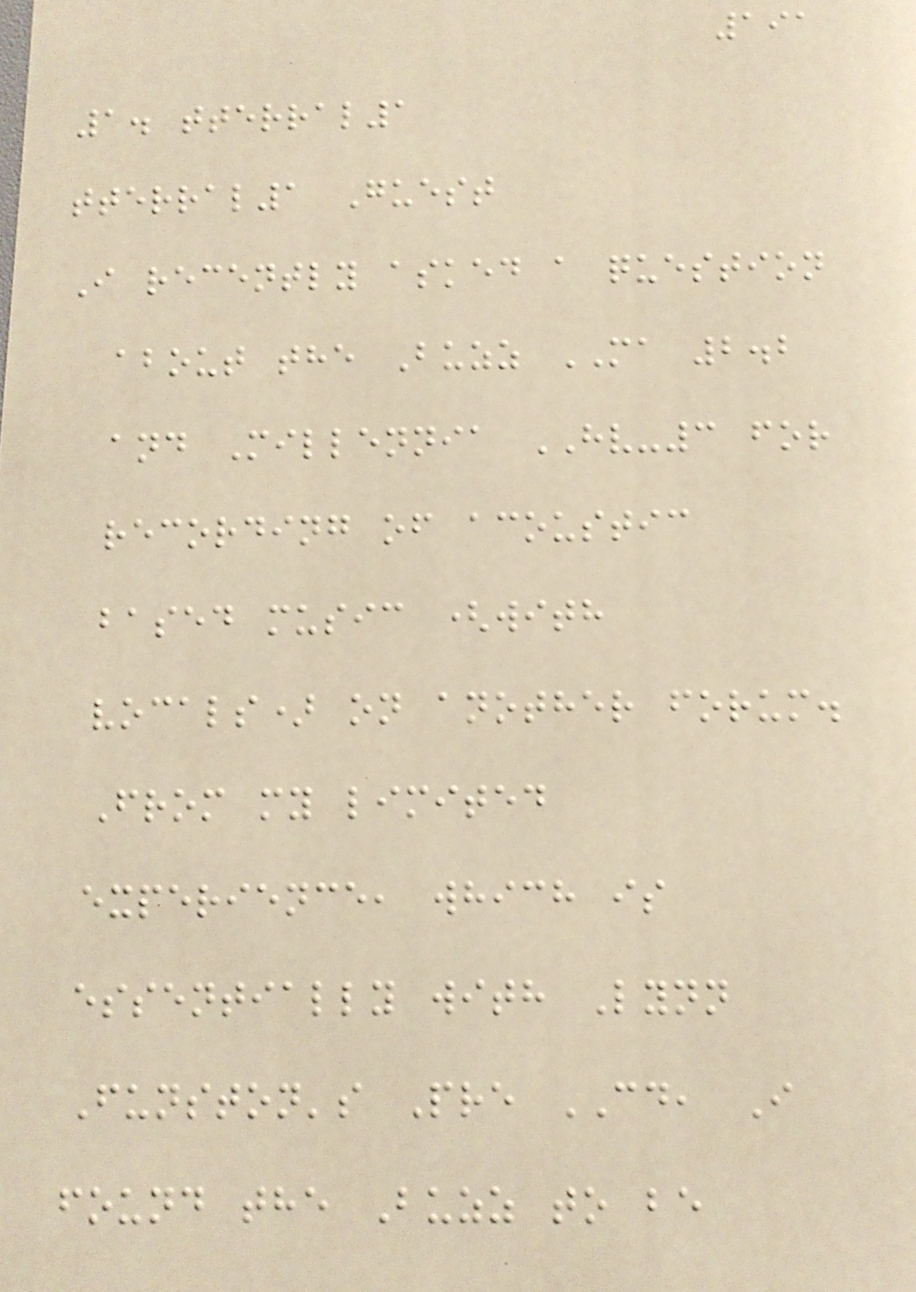191
1. tterral1
tterral1 Guest
I recently asked a question
about the Buzz MA 2.2
and Millennia HV-3 for
recording of acoustic
based music (with
vocals) on another forum.
From my limited
experience, which is
essentially with Lynn
Funston's Pre CD, I
found the Buzz to be
